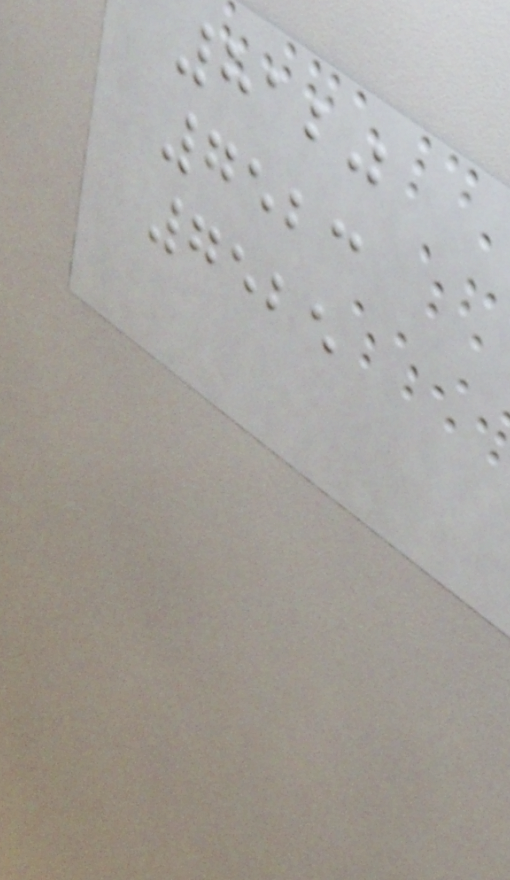8120
7523
7525
